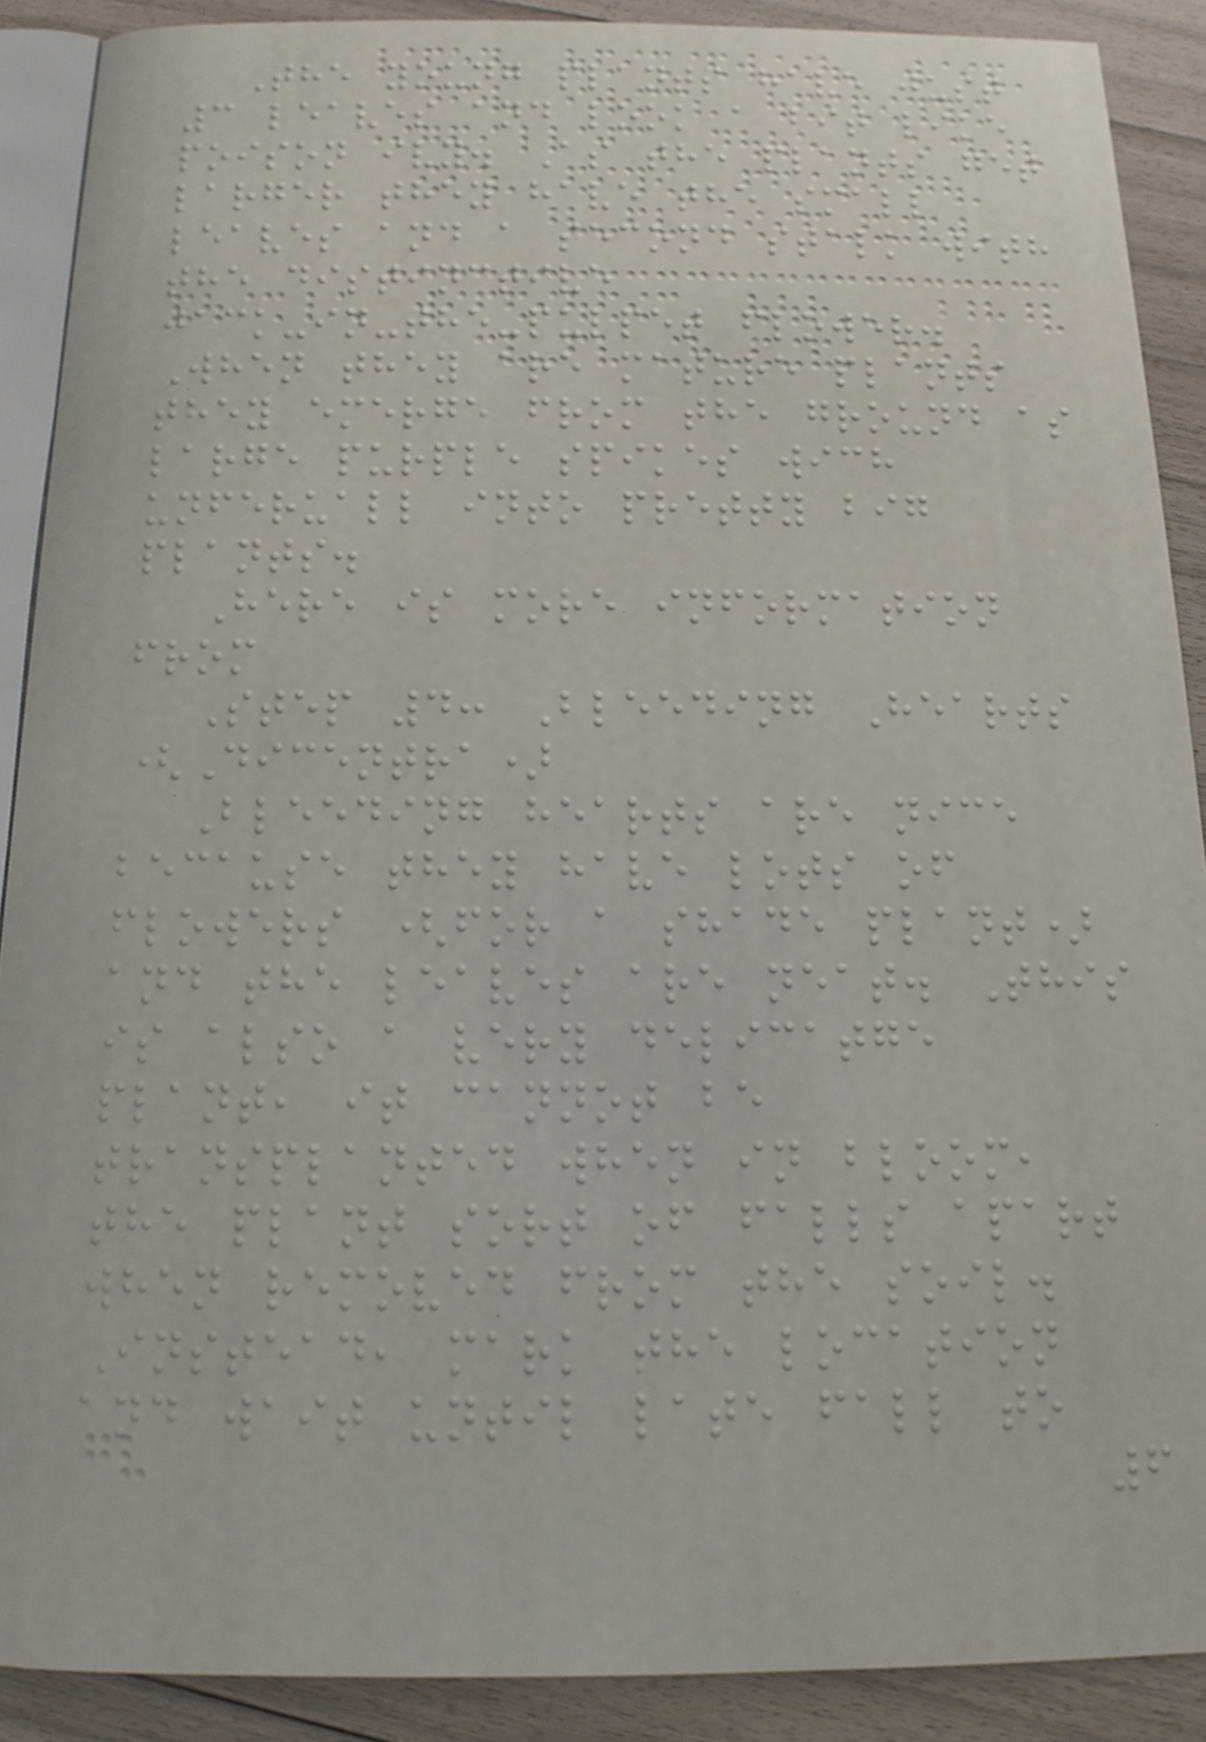The young plants have just
3 leaves and look a bit like
poison ivy. As the plants get
larger they have the small
leaves and a second stalk with
the distinctive
jack-in-the-pulpet flower.
When they are mature plants
they emerge from the ground as
large purple spikes wich
unferuall into pretty big
plants.
Here is more information
from
Step 4: Bleeding Hearts
(Dicentra)
Bleeding hearts are nice
because they have lots of
flowers (for a shade plant)
and the leaves are neat. This
is also a very delicatge
plant, it cannot be
transplanted when in bloom,
the plant sort of falls apart
when removed from the soil.
Instead, mark the location
and wait until late fall to
6
